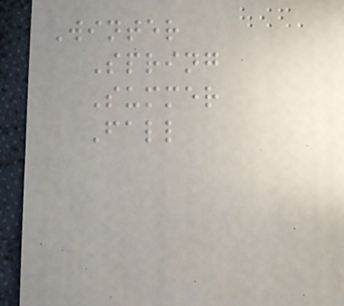Winter
Spring
Summer
Fall
